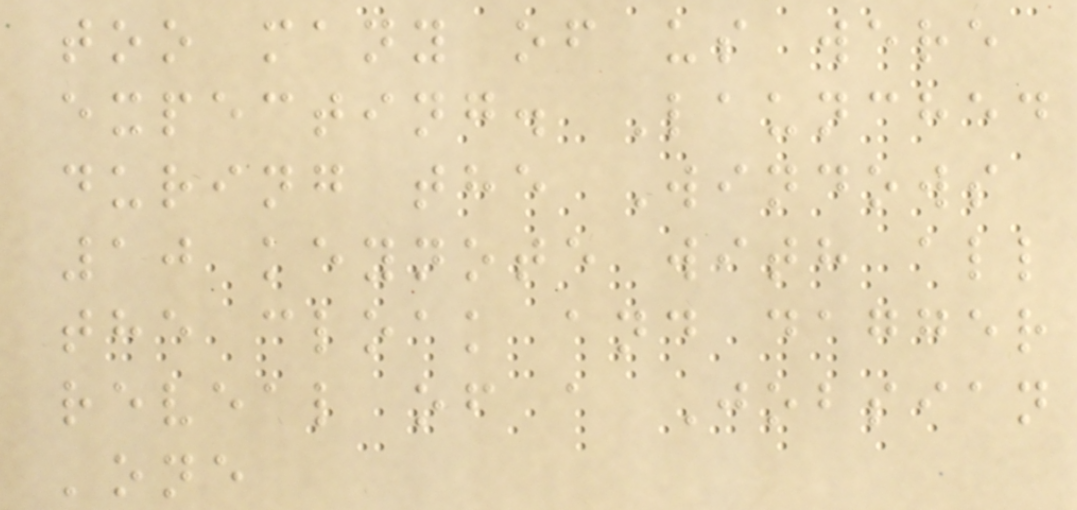too many of us were
expecting. Launched
during the Windows
10 keynote with all
the cloak and dagger
reveal of a Jobsian
'one
